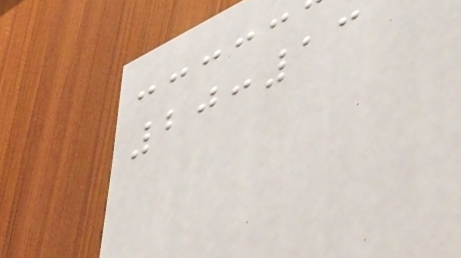20:13
